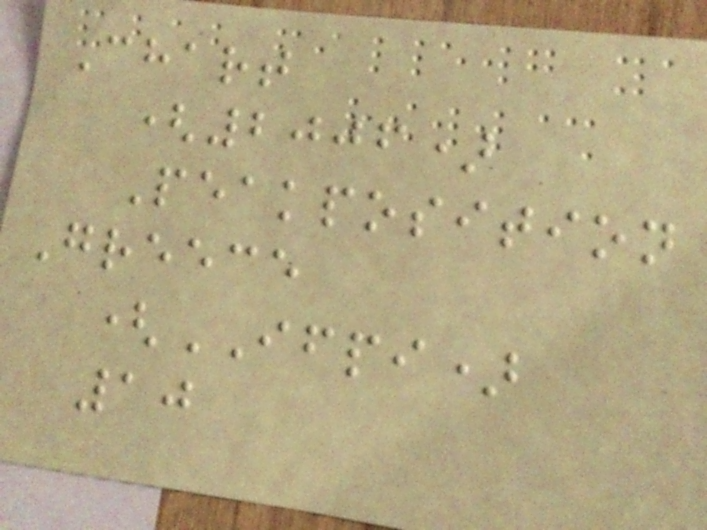Chart
(2006)
Peakposition
Greece
(IFPI)
10
